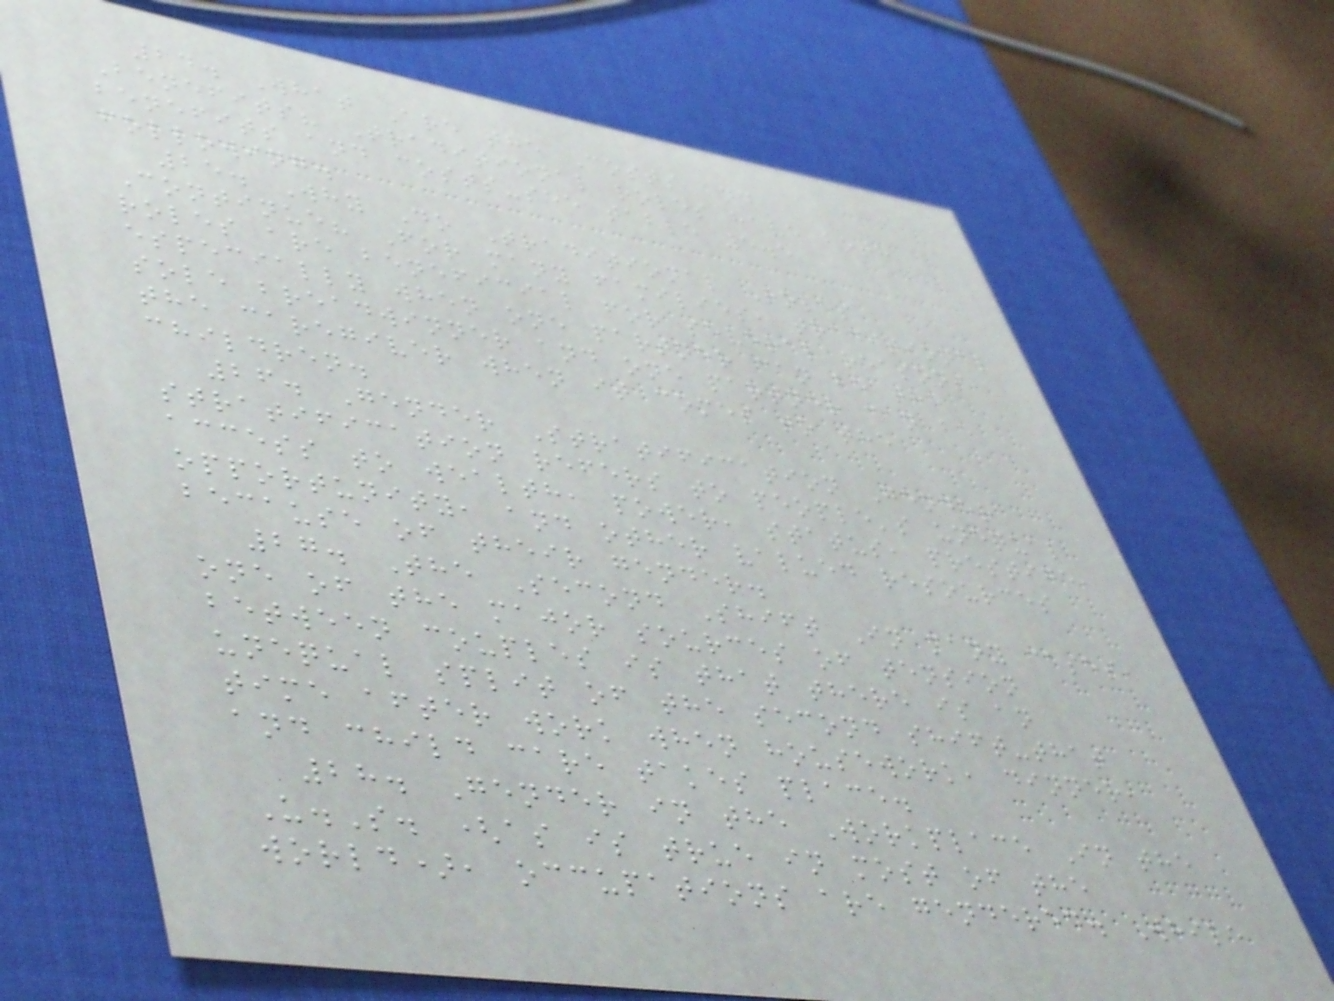24. What Are the Costs and
Benefits? Traditional roles have both
benefits and costs-see table 5.5
following.
25. Why Do Traditional Roles
Continue? For many families, traditional
roles are beneficial for several reasons,
especially when one partner can be the
sole breadwinner and one partner can be
the caregiver when it comes to the
children.
26. Gender Stratification Gender
stratification refers to people's unequal
access to wealth, power, status, prestige,
opportunity, and other valued resources
because of their gender.
27. The Second Shift In many cases,
one of the major sources of tension
between couples is that there is an
unequal split of the second shift-that
time after work when housework, dinner,
and child care takes place.
28. Gender in the Workplace In the
U.S. (as is true in most of the
world), occupations are gendered. While
